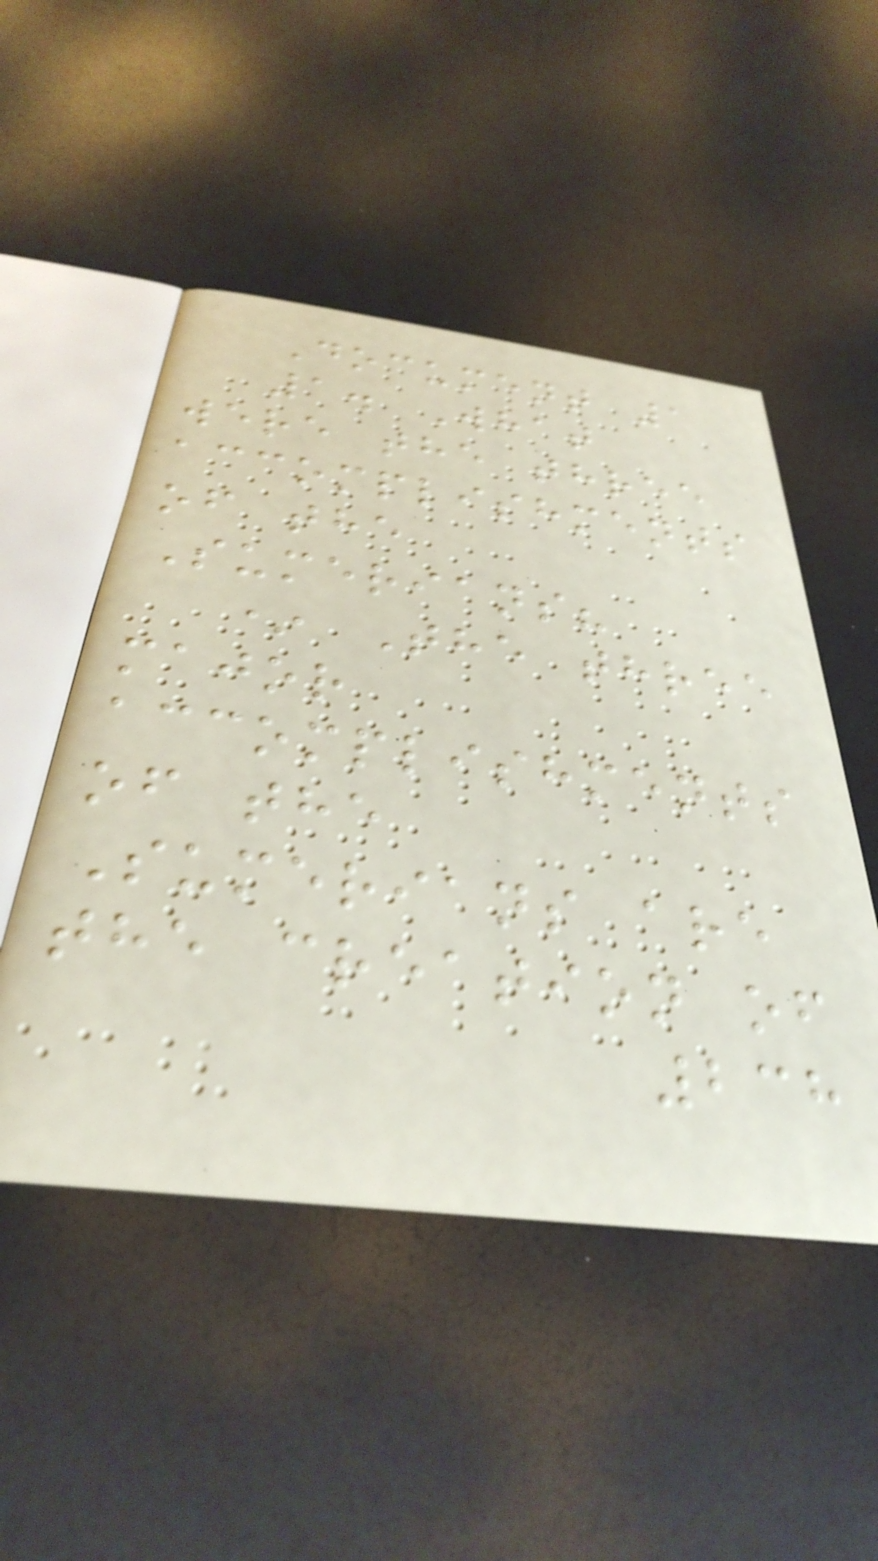Document 1
1. What
were the three
accomplishments
of the
Sumerians?
* The three
major
accomplishments
of the
Sumerians are
the creation of
238
